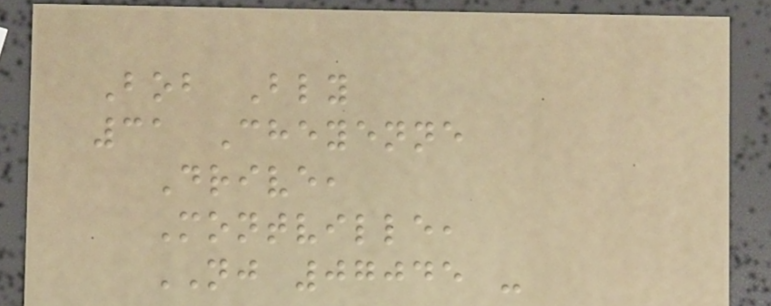Bob Bly
31 Cheyenne
Drive,
Montville,
NJ 07045 -
